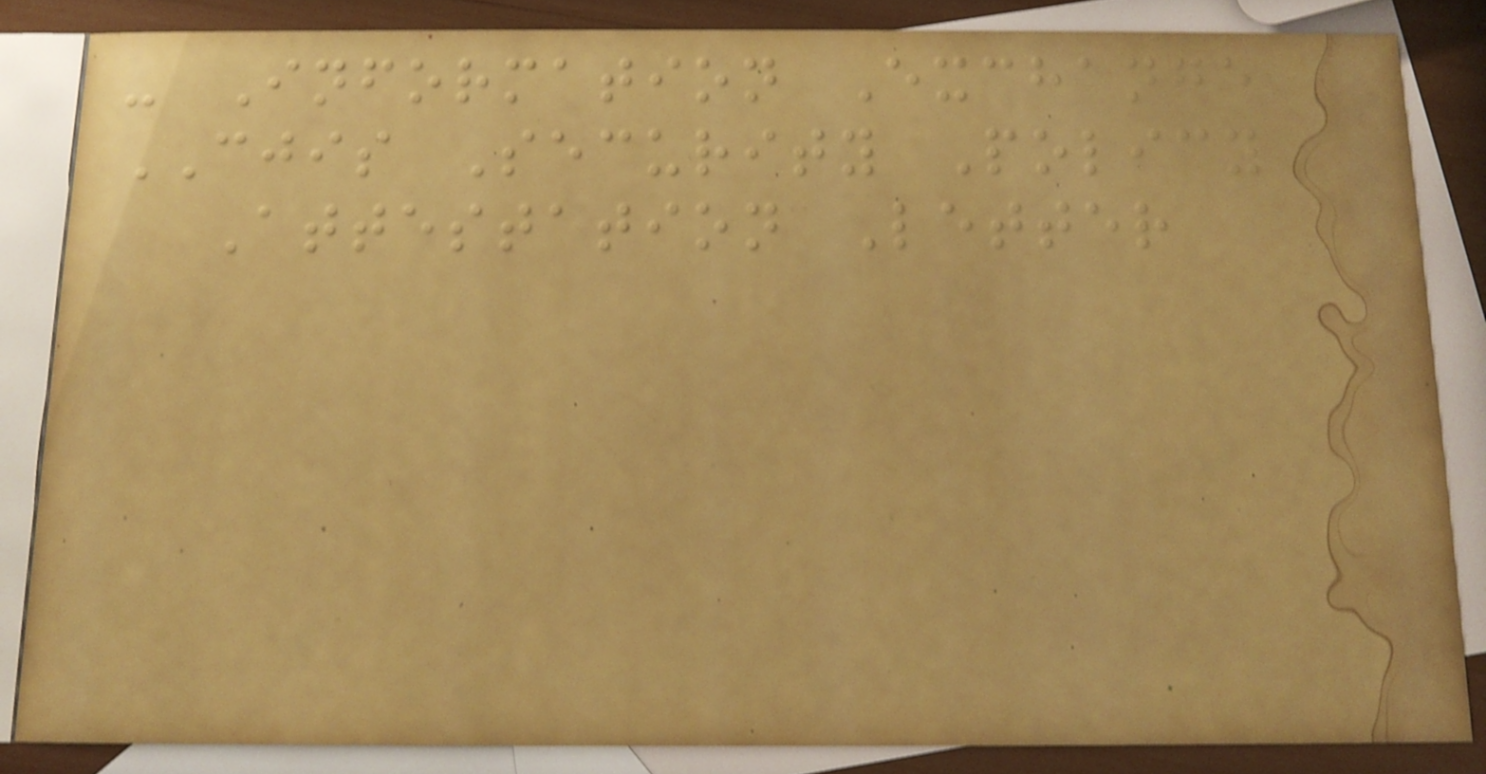- Information Exchange
CJIS Security Policy
Attestation Letter
